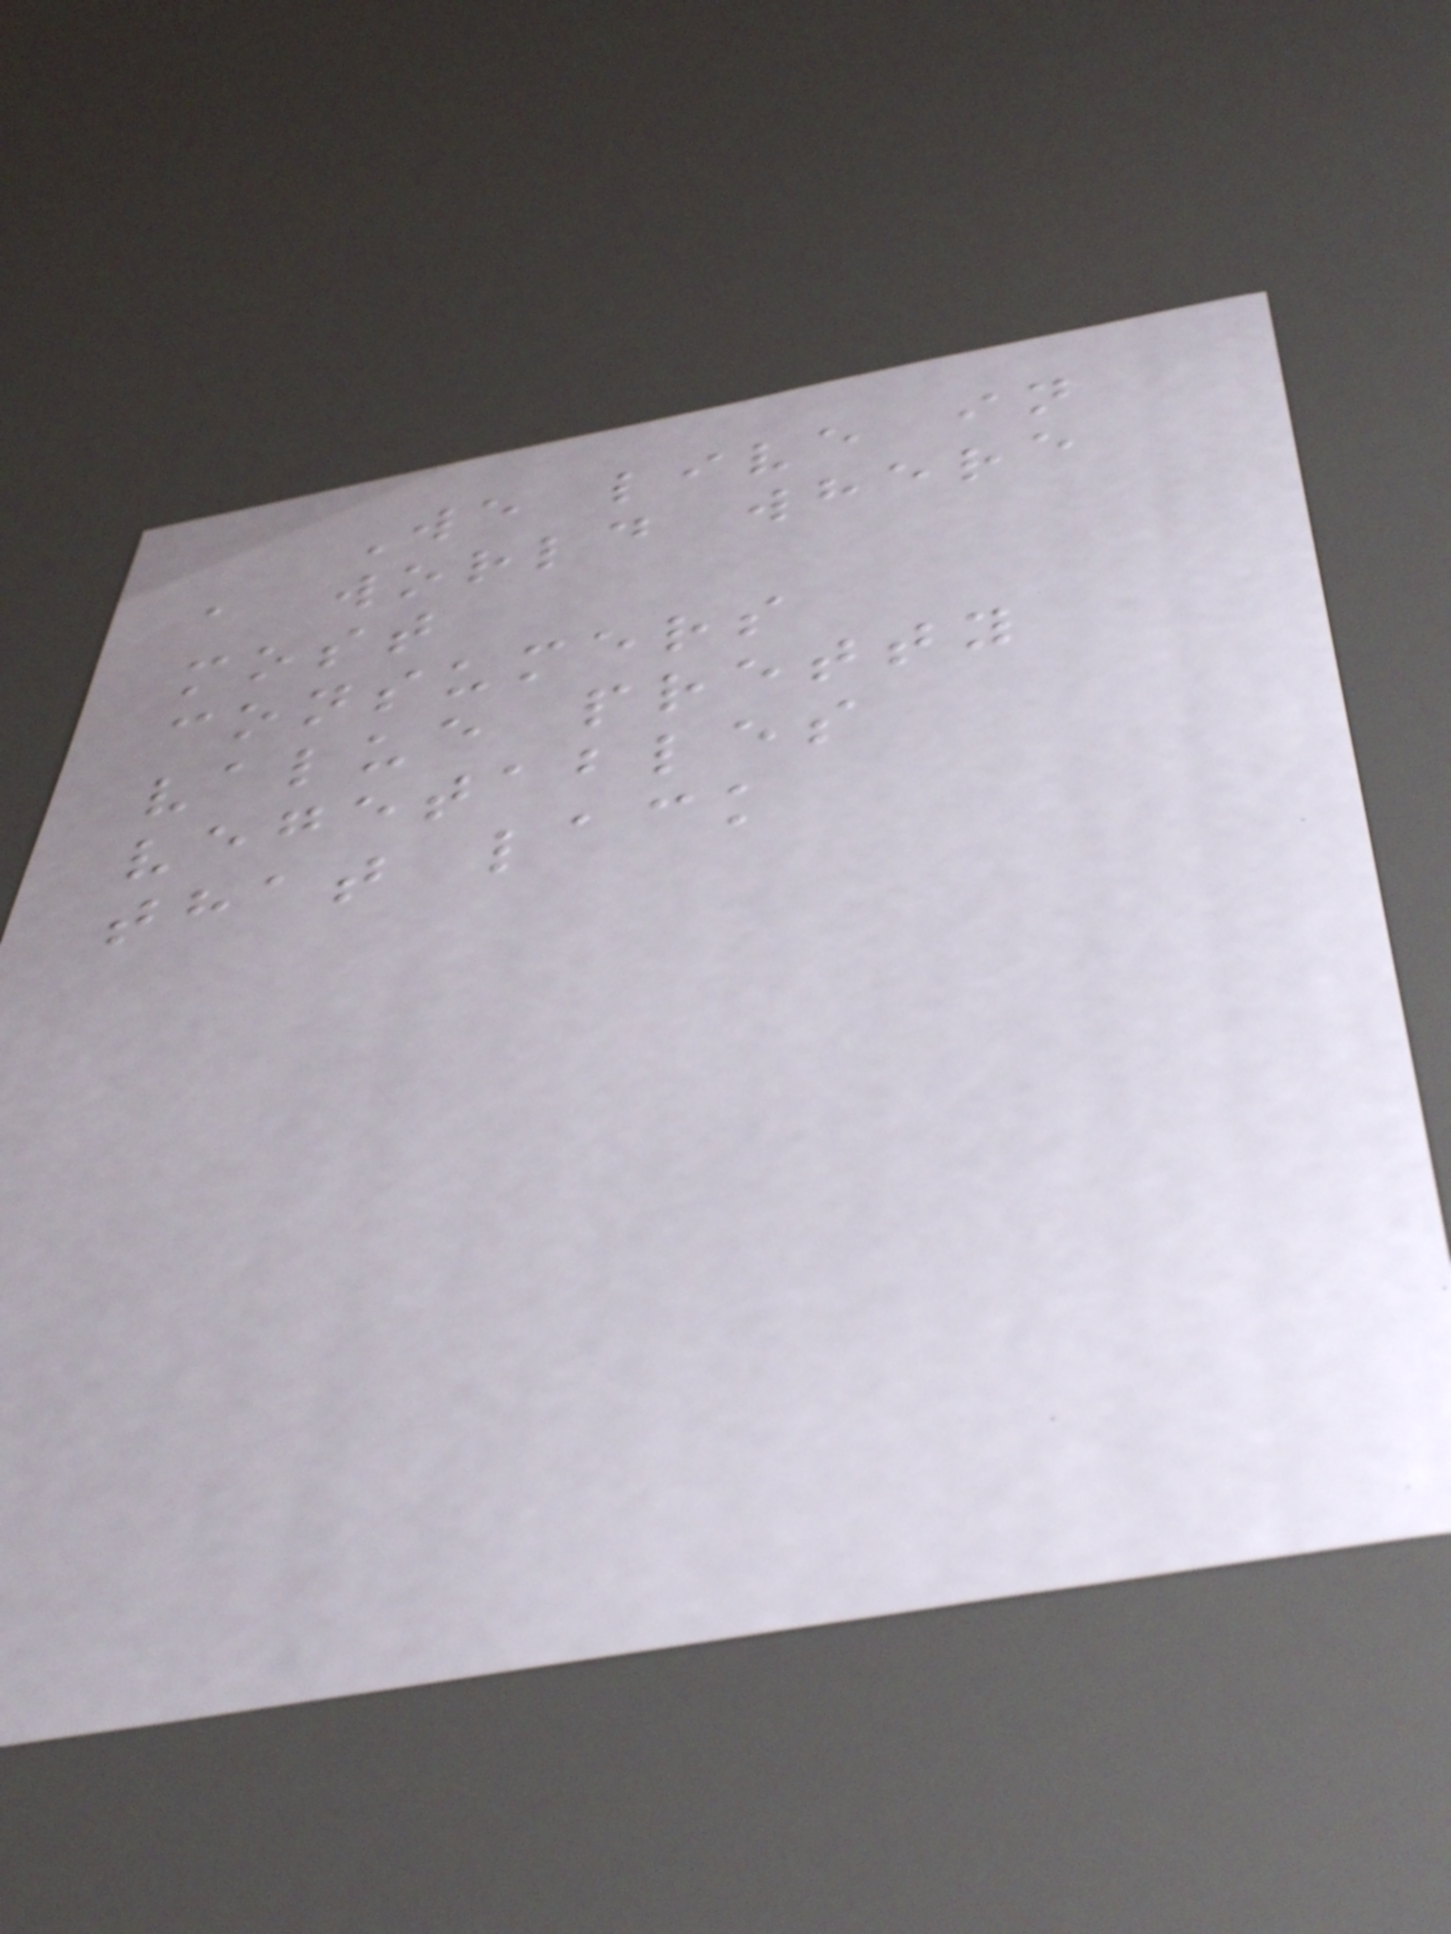We live in
a world where
most
consumers
value pretty
vegetables
that lack
